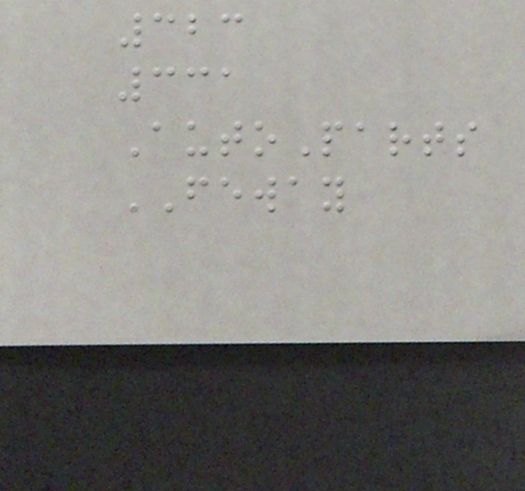323
331
AutoParts
FEWAY
